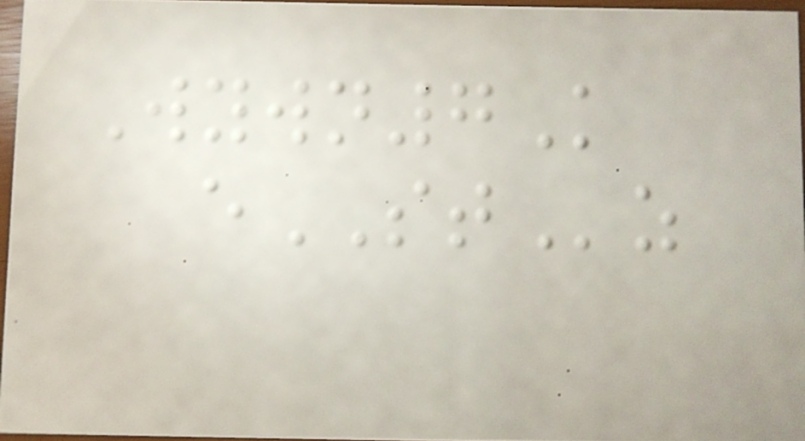Wywn7K
eSTz
